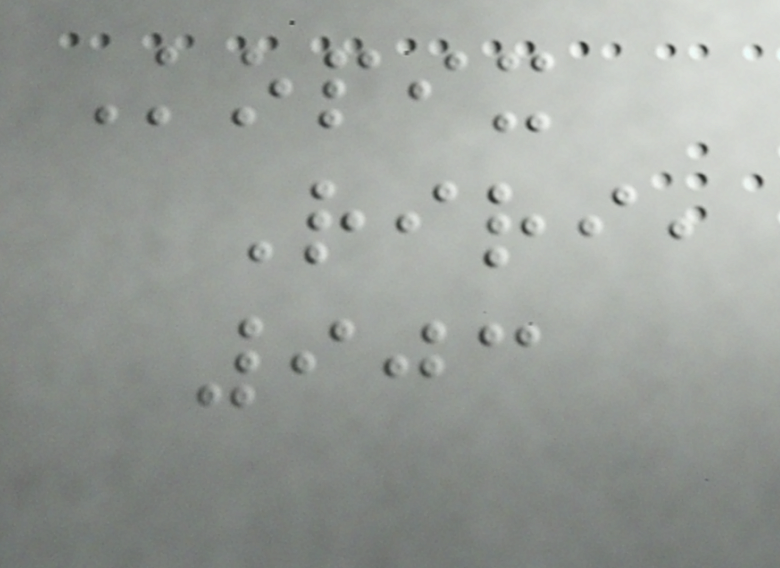Kopix
Riri,
903
